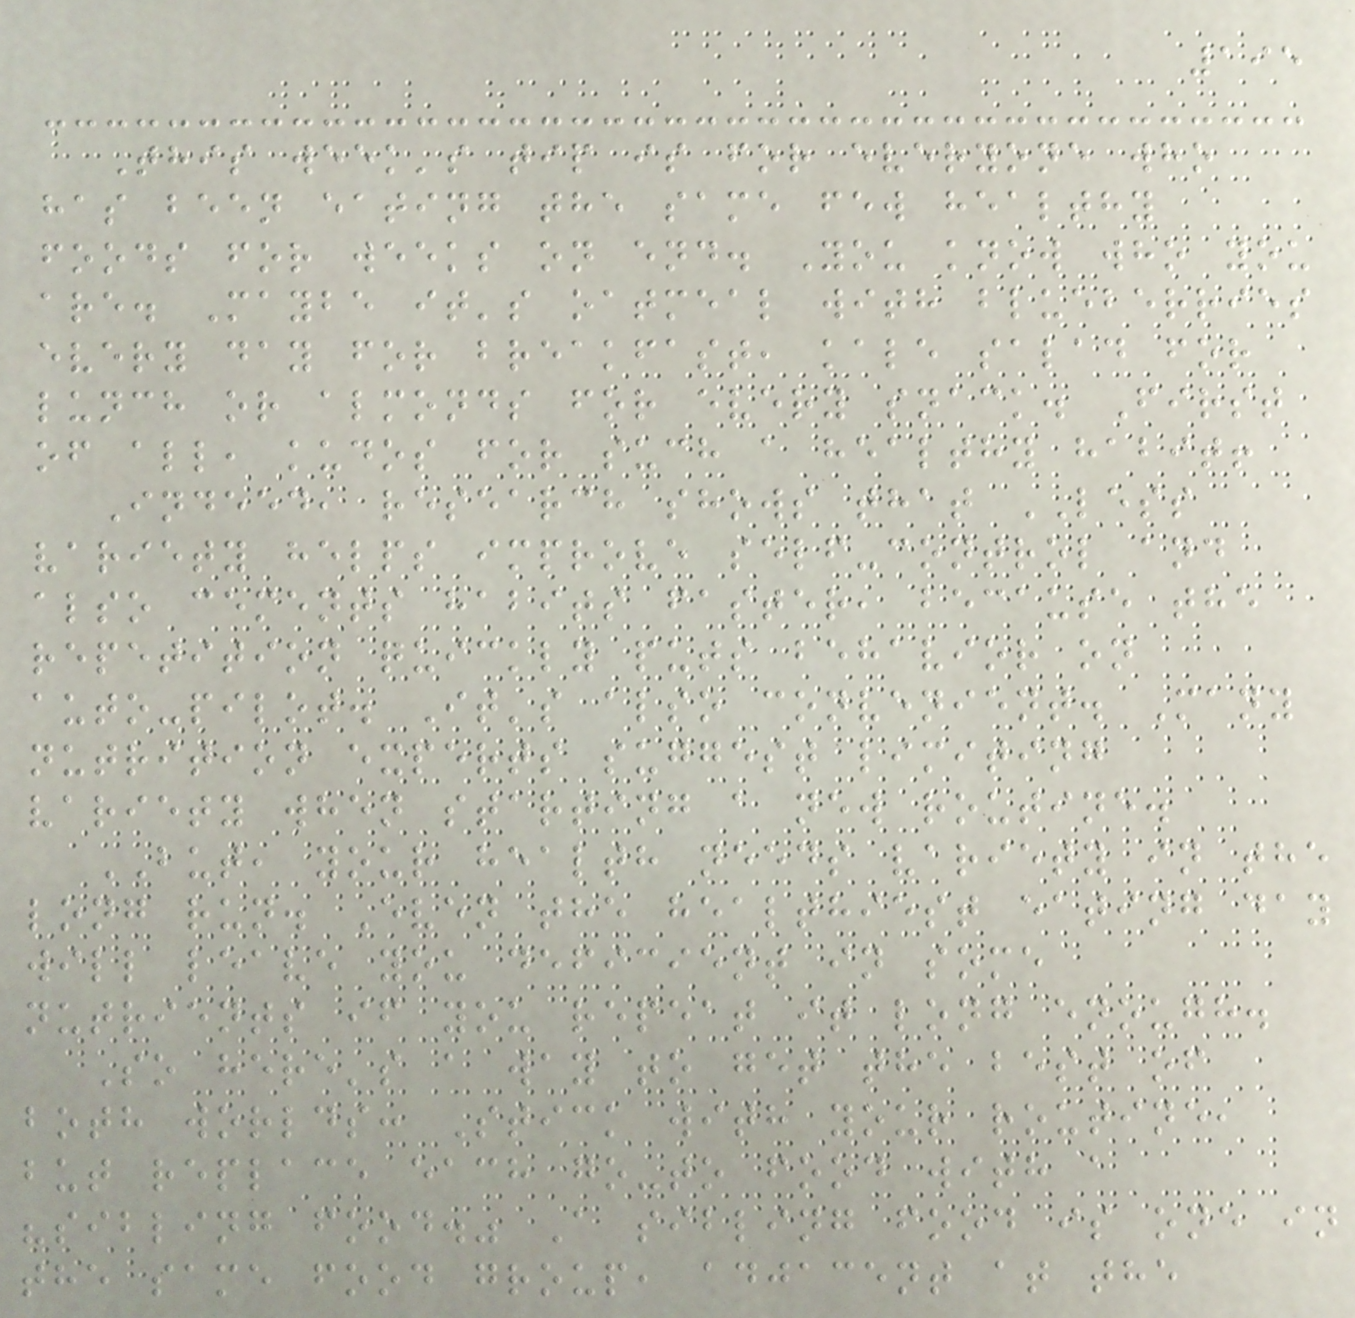195
This week's tip is for everyone who
has been eating the same few healthy
foods for weeks on end. You know who you
are. Maybe it's oatmeal with blueberries
every day for breakfast, kale salad for
lunch or almonds for every snack. First
of all, kudos for such a healthy habit!
Indeed, research shows that LESS
variety helps improve self-control and
also cements habits faster, because the
repetition quickly puts behavior on
auto-pilot. It's also convenient. Many
nutrition experts suggest limiting
variety when starting a new routine.
BUT, your health needs variety in the
long run. Even the healthiest eating day
will leave you deficient in some
nutrients if you repeat it long enough.
So here's a way to get the best of
both worlds: Stick with your routine,
but replace each go-to food with a
"sibling food." A sibling food is one in
the same food group, adjacent at the
